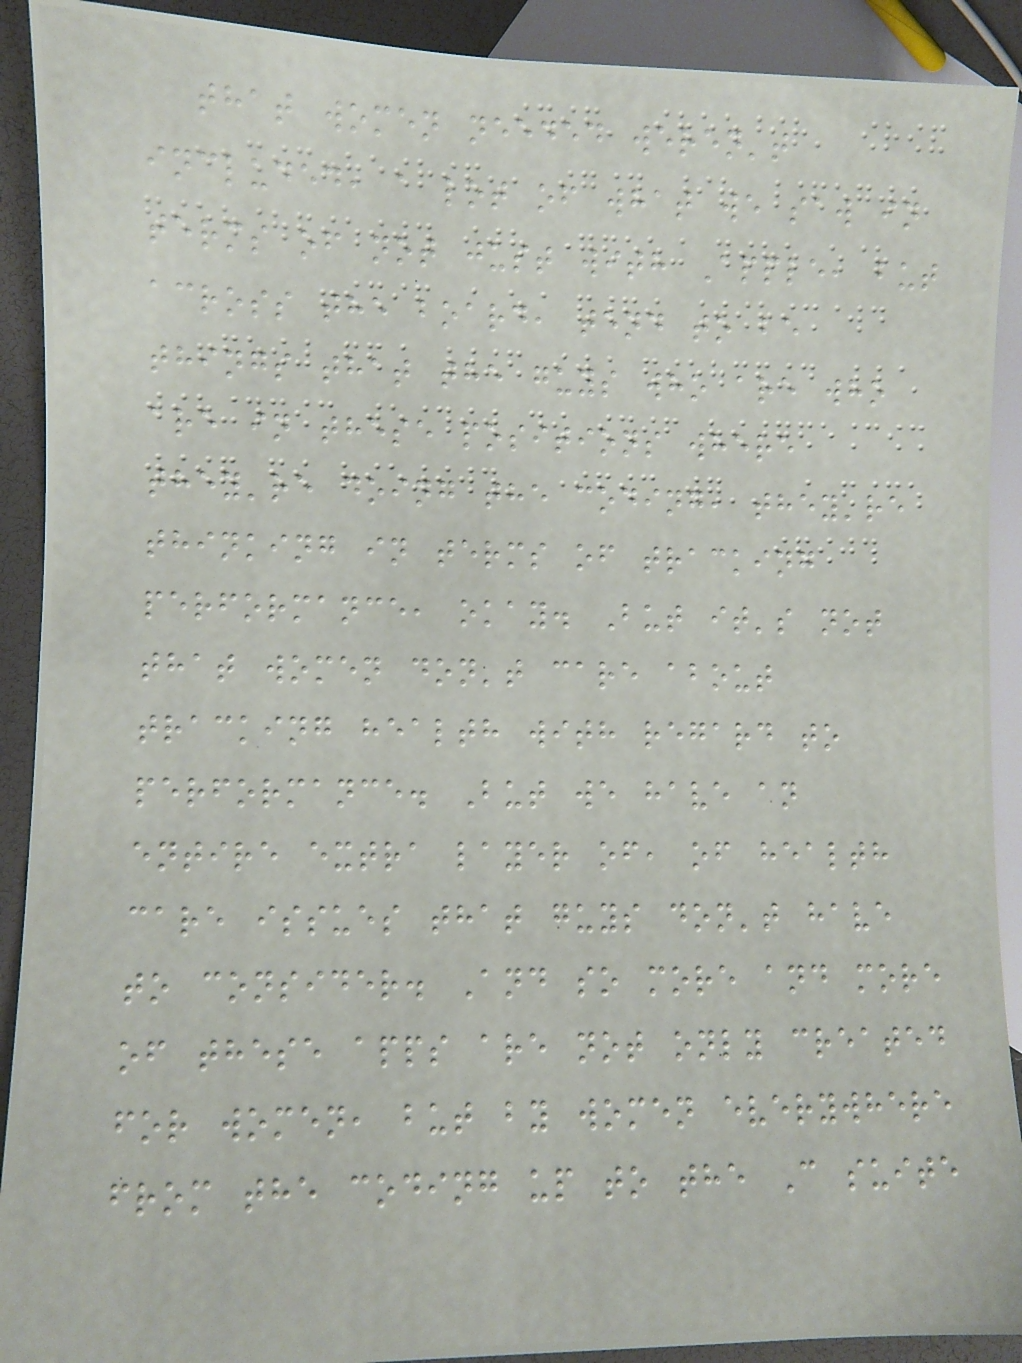that women needed weren't
included, a lot of what we saw in
terms of not just with Apple, but
across the board, tend to be
things that the guys who are who
are in these positions where
they're doing the coding, they're
thinking in terms of tracking
performance, okay. But it's not
that women don't care about
tracking health with regard to
performance. But we have an
entire extra layer of, of health
care issues that guys don't have
to consider. And so more and more
of these apps are not only created
for women, but by women everywhere
from the coding up to the C suite
